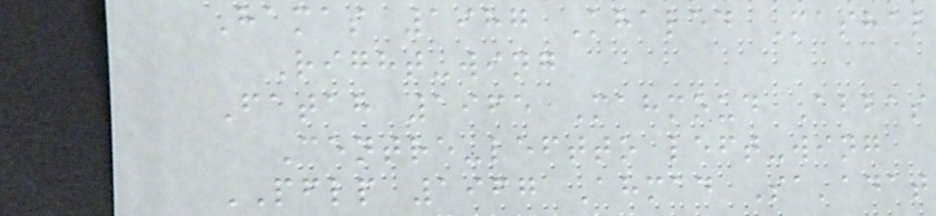Hamas 1987 Khaled Mashal
Right-wing
Fatah 1965 Mahmoud Abbas
Centre-leftto left-wing
PFLP 1967 Ahmad Sa'adat
